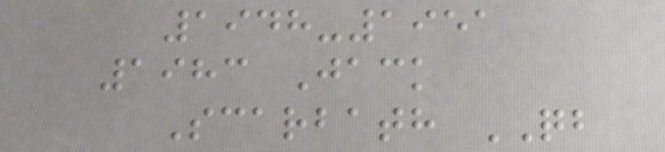1948-1951
1983 Jack
Scarbath QB
